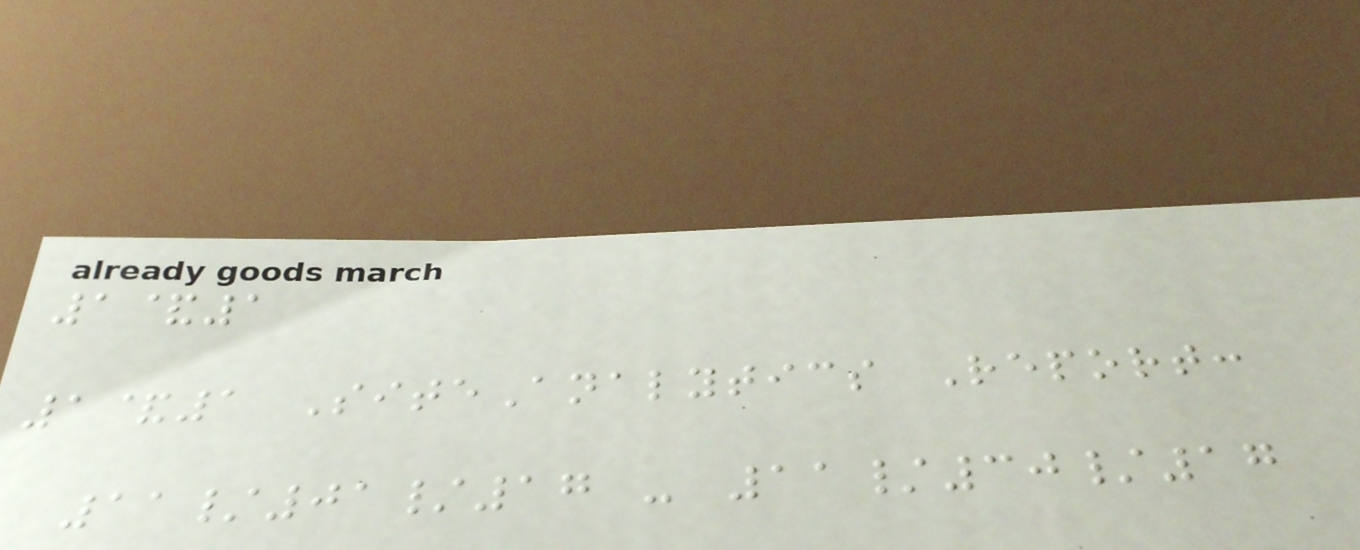1&1
1&1 SiteAnalytics Report:
11/01/17 - 11/30/17
